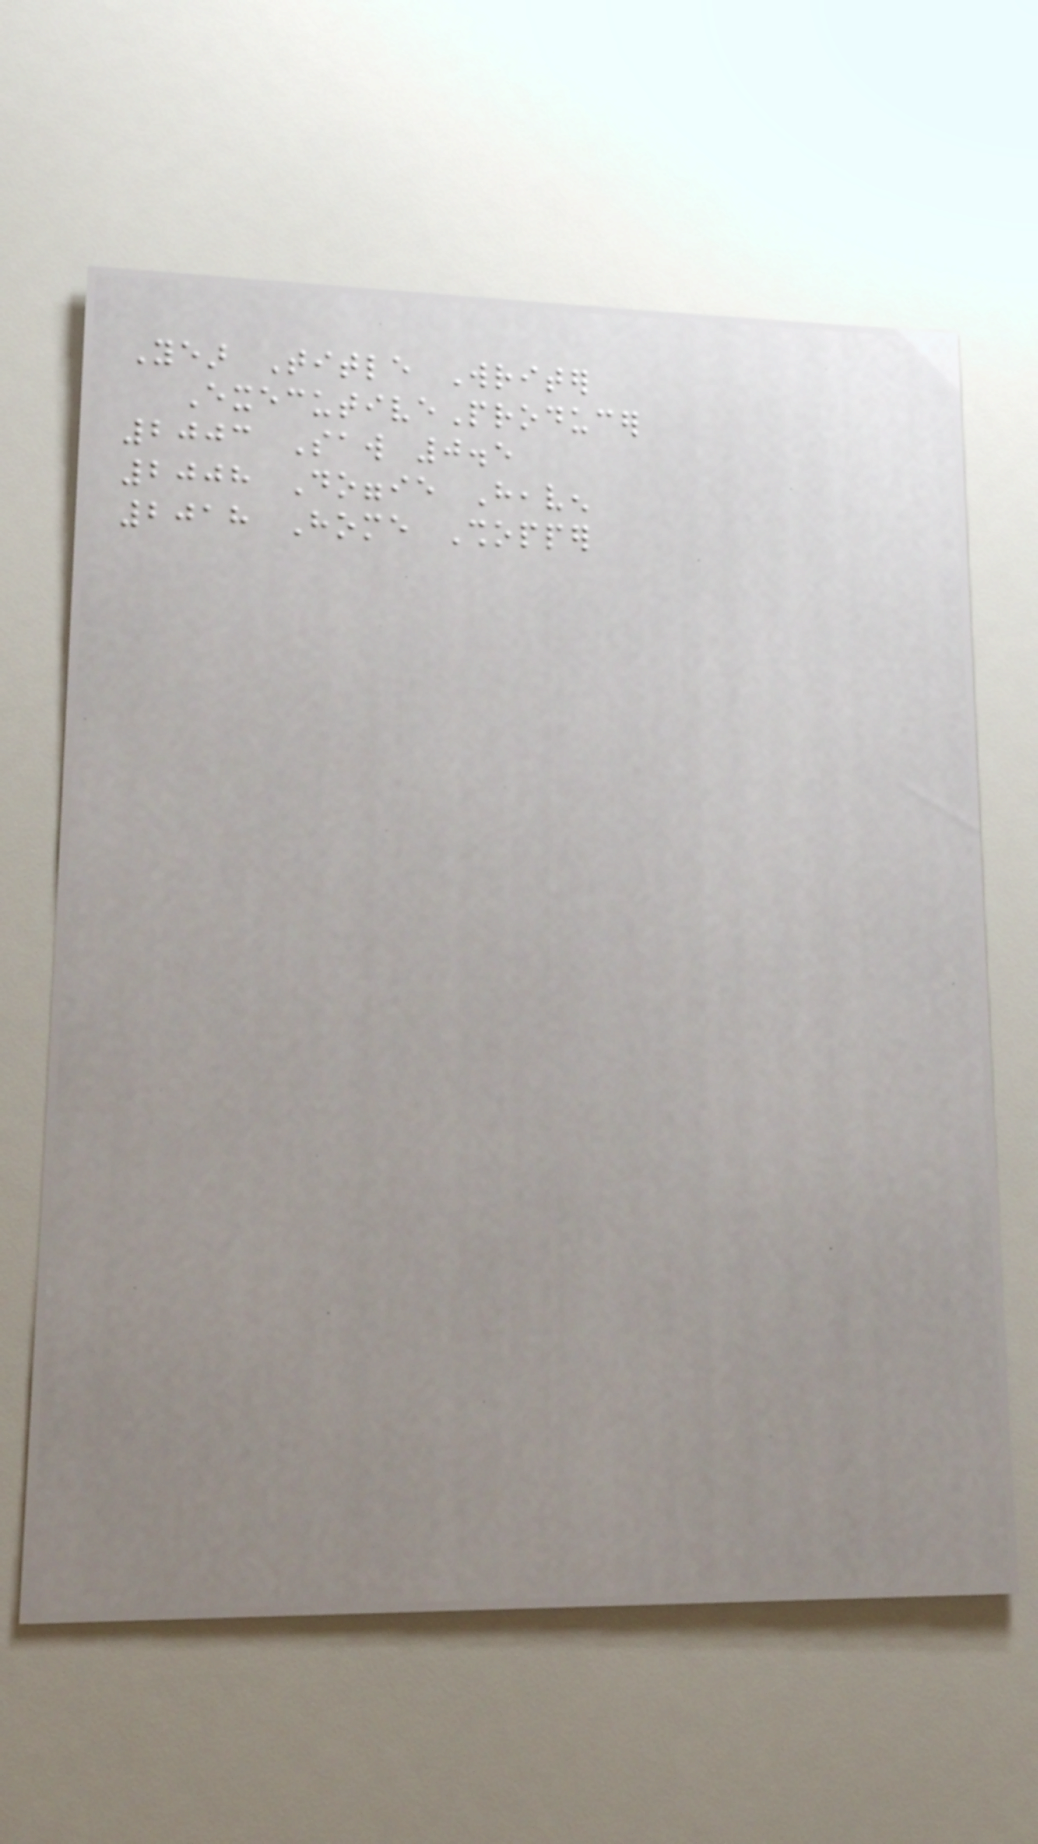Year Title Writer
ExecutiveProducer
2003 Saw 0.5
2008 Doggie Heaven
2018 Home Shopper
